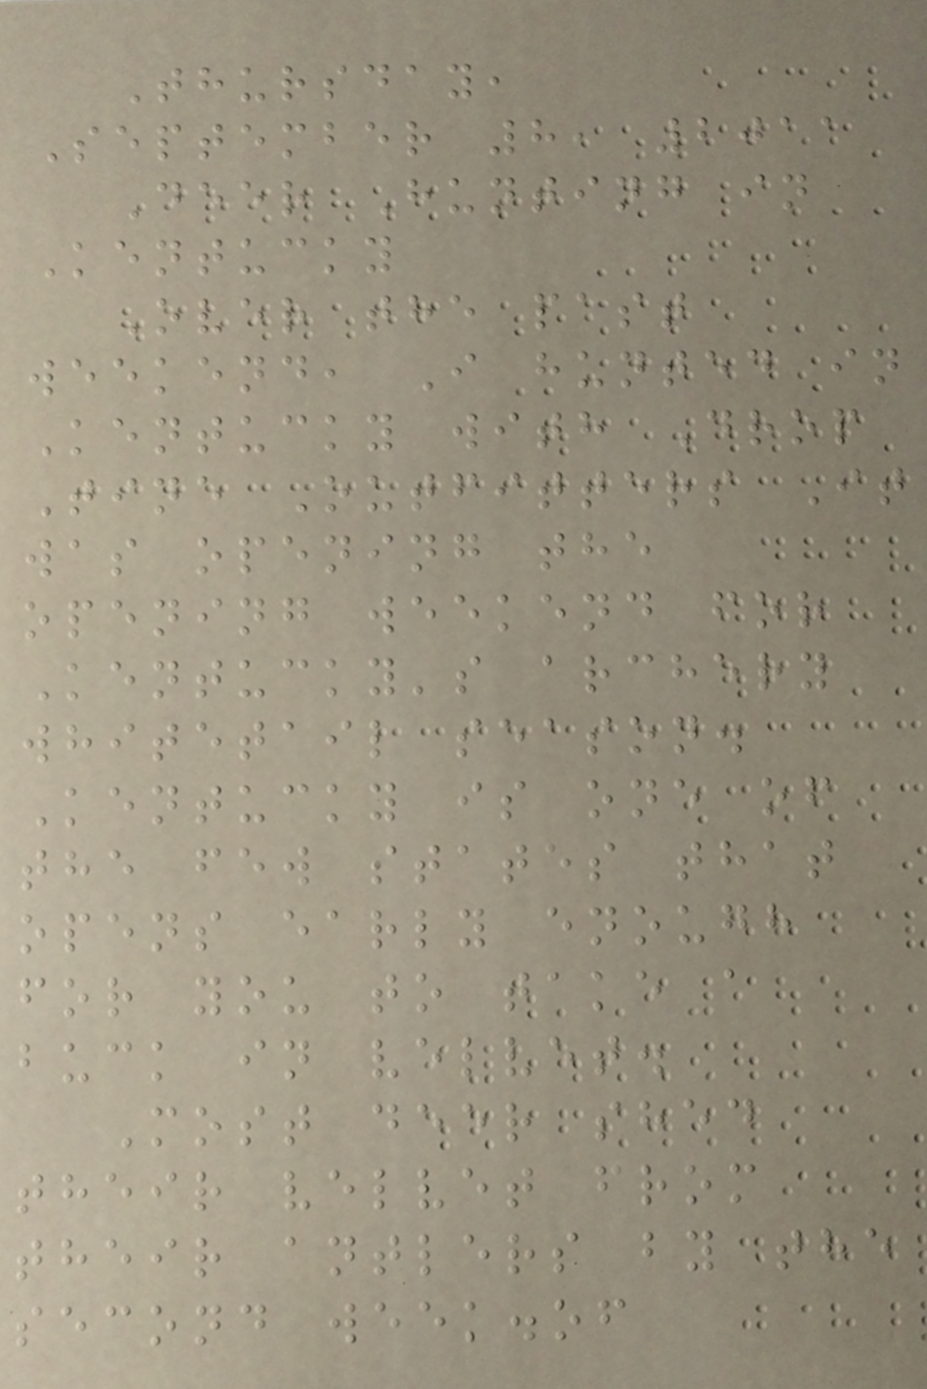Thursday,
September 8, 2011
Deer Hunting in
Kentucky
Over the past
weekend, I hunted in
Kentucky with Drop
Tine Outfitters It
was opening the
opening weekend for
Kentucky's archery
whitetail season.
Kentucky is one of
the few states that
opens early enough
for you to take a
buck in velvet.
Most deer shed
their velvet from
their antlers by the
second week.of
